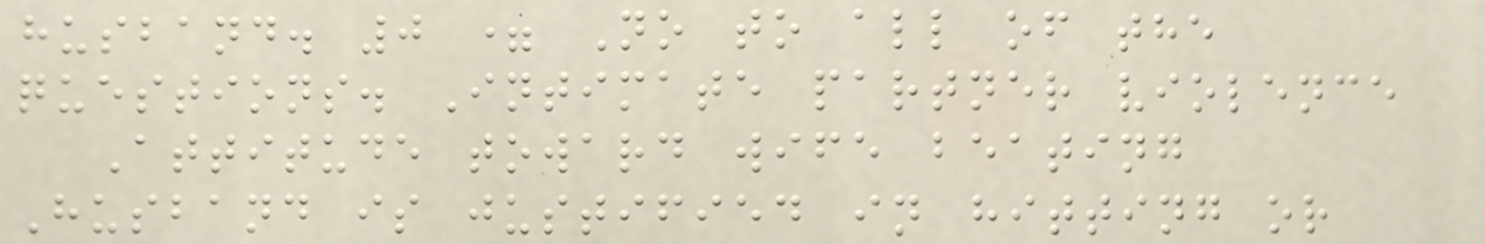husband. 0 = No to all of the
questions. Intimate partner violence
Attitude toward wife beating
Husband is justified in hitting or
